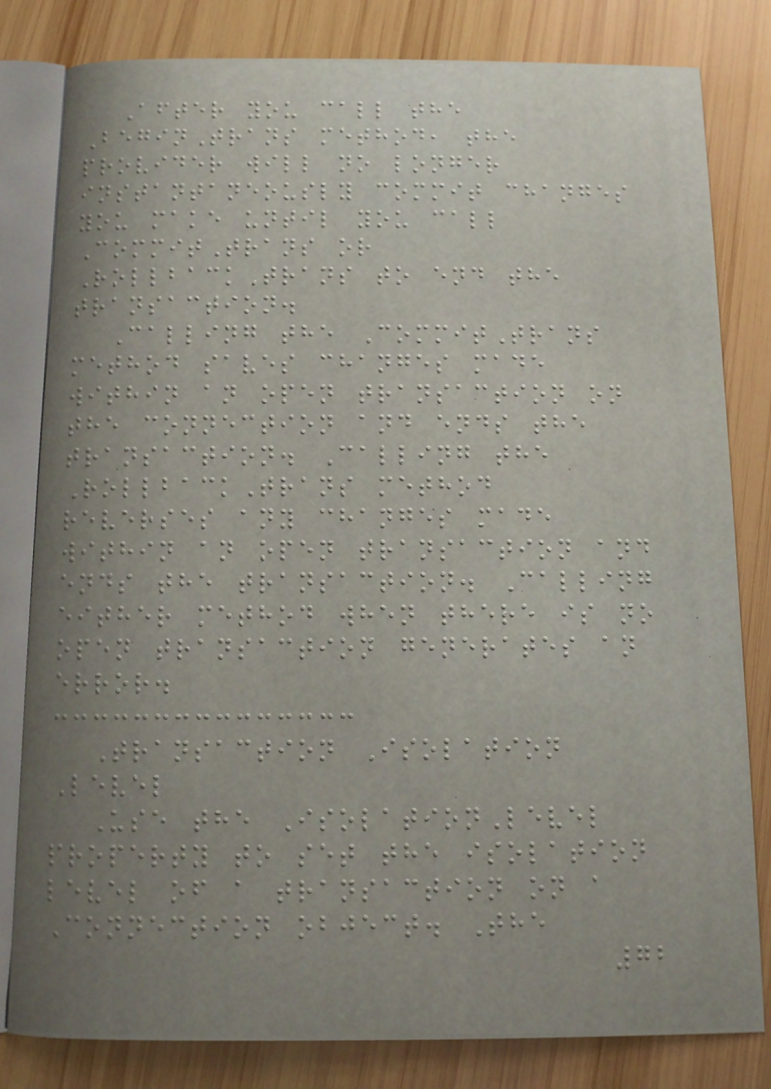After you call the
BeginTrans method, the
provider will no longer
instantaneously commit changes
you make until you call
CommitTrans or
RollbackTrans to end the
transaction.
Calling the CommitTrans
method saves changes made
within an open transaction on
the connection and ends the
transaction. Calling the
RollbackTrans method
reverses any changes made
within an open transaction and
ends the transaction. Calling
either method when there is no
open transaction generates an
error.
Transaction Isolation
Level
Use the IsolationLevel
property to set the isolation
level of a transaction on a
Connection object. The
72
